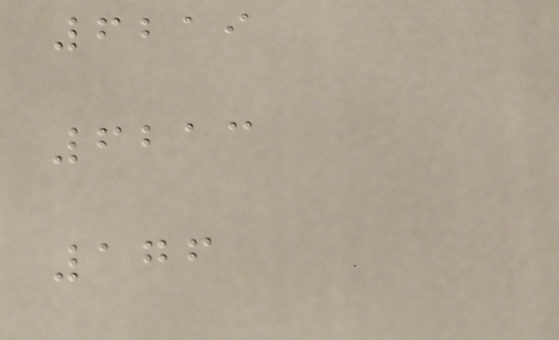6219
6213
176
